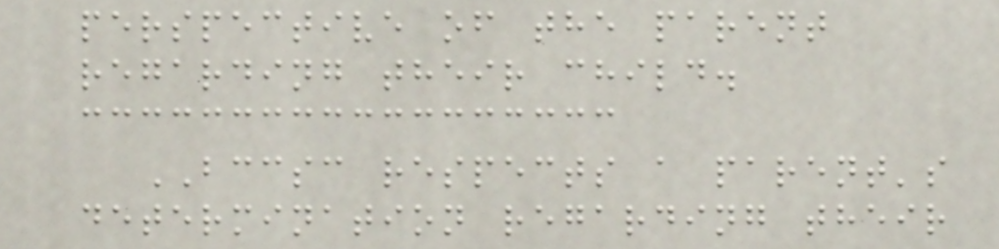perspective of the parent
regarding their child.
BCCSC respects a parent's
determination regarding their
